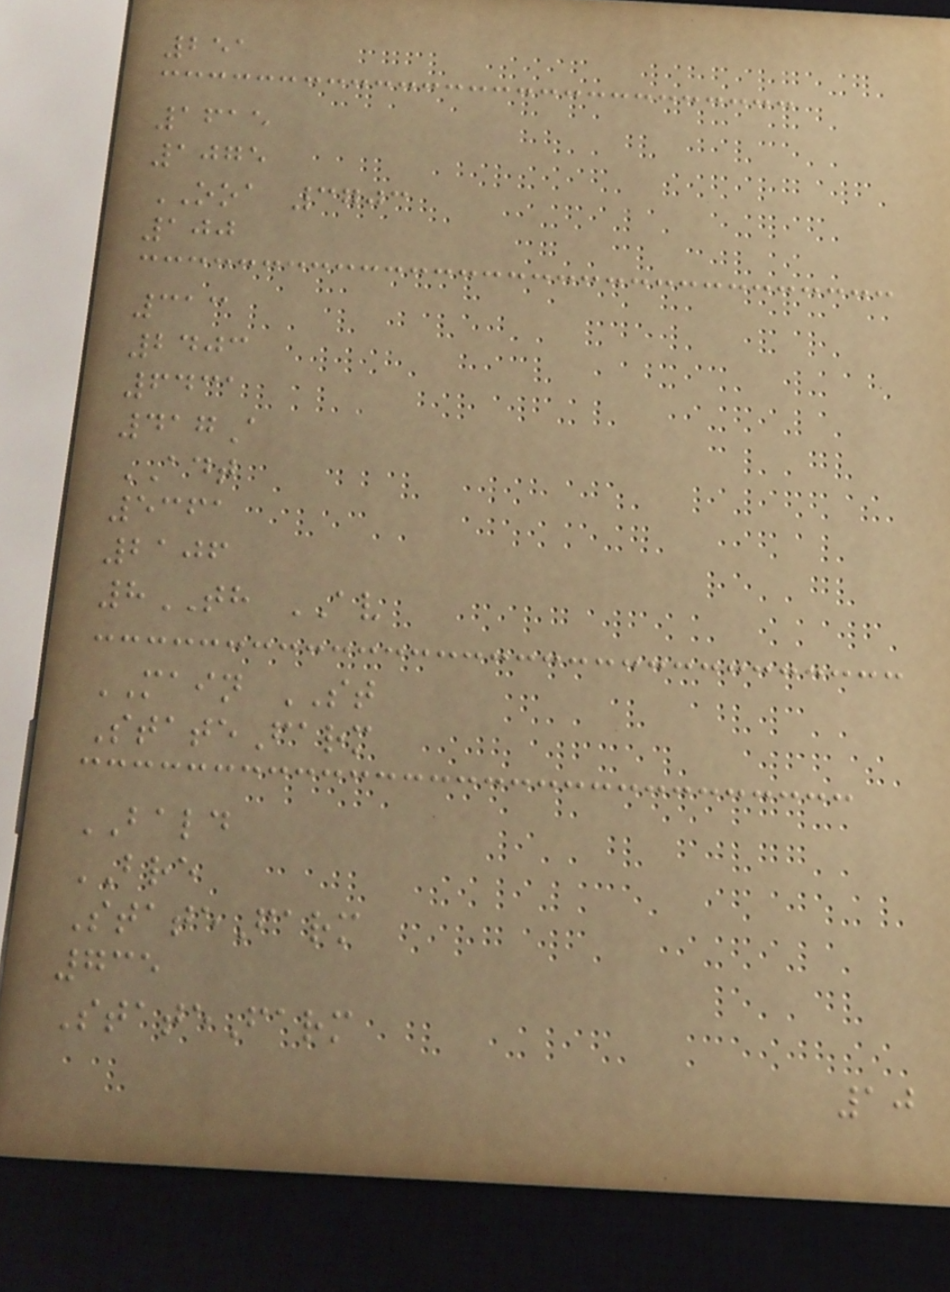251
1615
1075
OOA 3703
100
313
2403
6431
417A
ADT
5361
2106
8TH AV
MAIN ST
StateFarm
BALD
BRE
StateFarm
735
StateFarm
10
